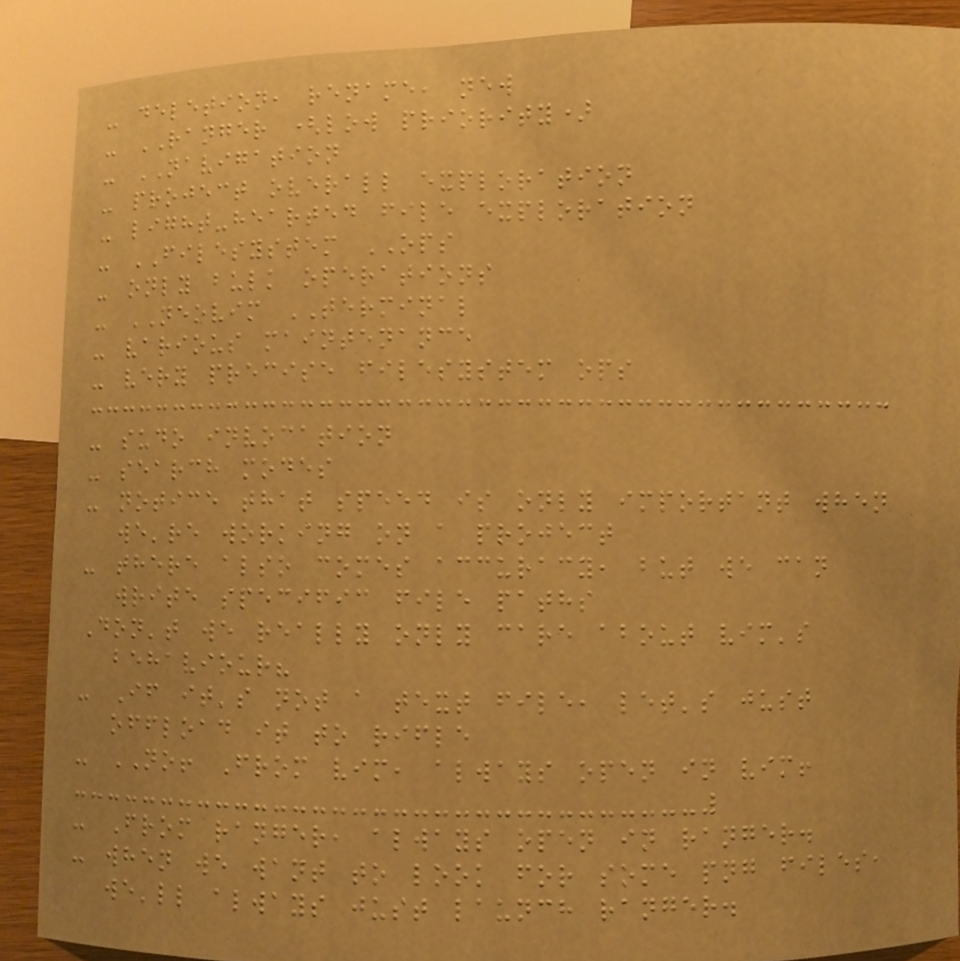- deletion, rename, new
- RANGER (low priority)
- NAVIGATION
- project overall exploration
- light-hearted file exploration
- FILESYSTEM OPS
- only bulk operations
- NEOVIM TERMINAL
- various maintenance
- very precise filesystem ops
- sudo invocation
- search modes
- notice that speed is only important when
we're working on a project
- there also comes accuracy, but we can
write specific file paths
Don't we really only care about vim's
behaviour?
- If it's not a text file, let's just
offload it to rifle
- NO! From vim, always open in vim!
- From ranger, always open in ranger.
- when we want to look for some png files,
we'll always just launch ranger.
